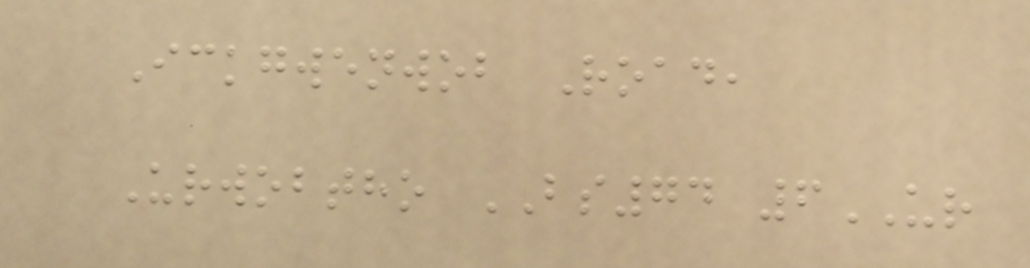Ickgwenwob Road,
Urwobtho BS74 6UR
